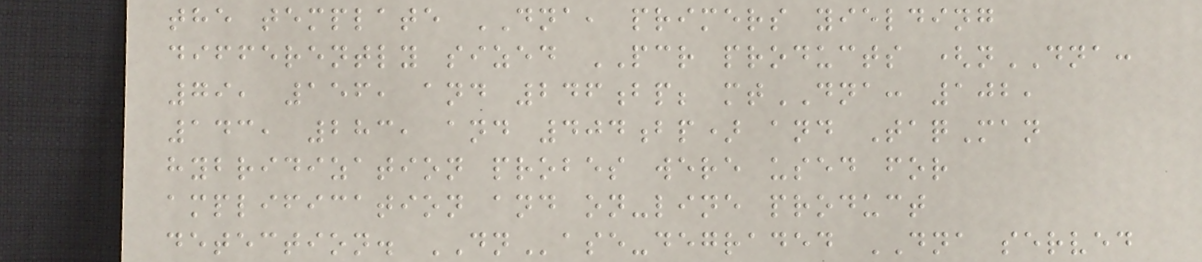the template DNA, primers yielding
differently sized PCR products (nDNA:
79, 156, and 246bp; mtDNA: 102,
143, 283, and 404bp) and TaqMan
hybridization probes were used for
amplification and on-line product
detection. DNase-degraded DNA served
